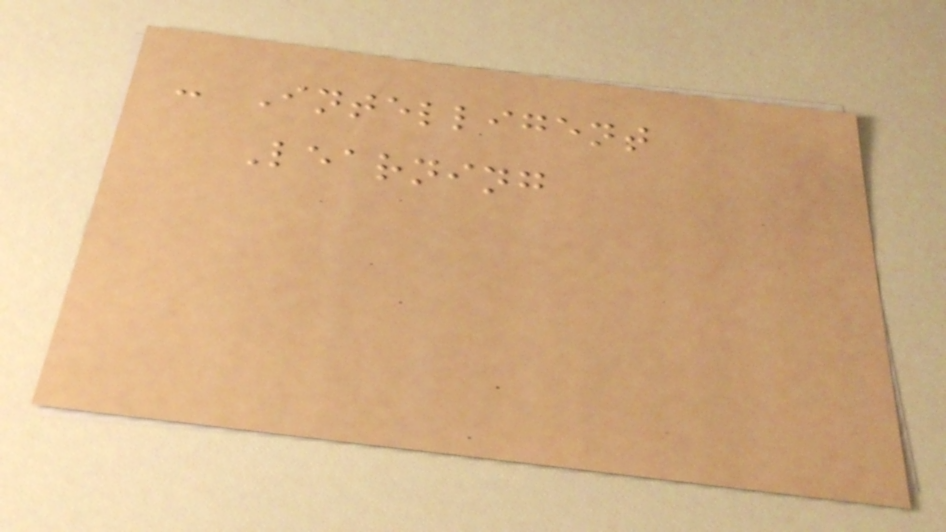- Intelligent
Learning
